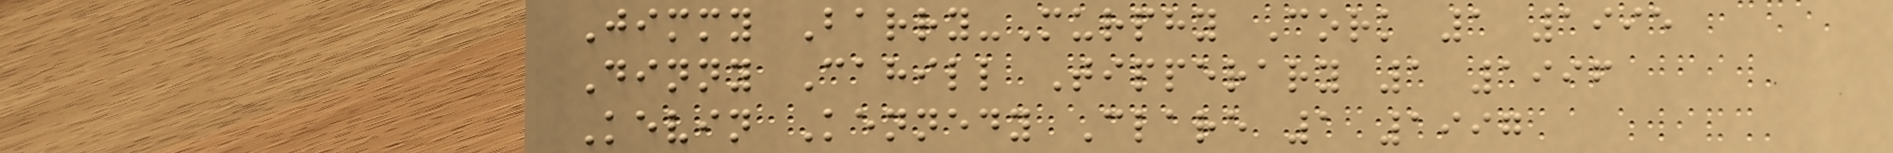Jimmy Barry-Murphy Cork 1 1995
Dinny Cahill Tipperary 1 1996
Kevin Kennedy Clare 1 1997
